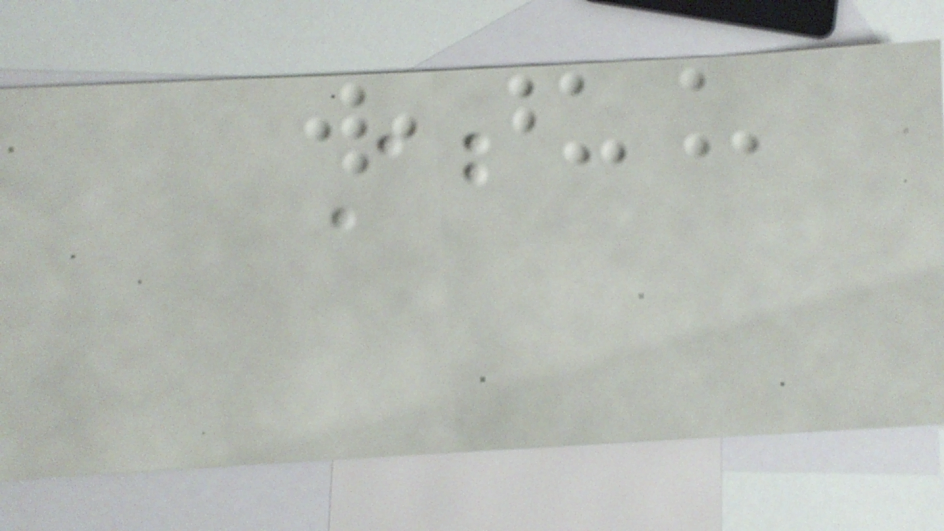About
